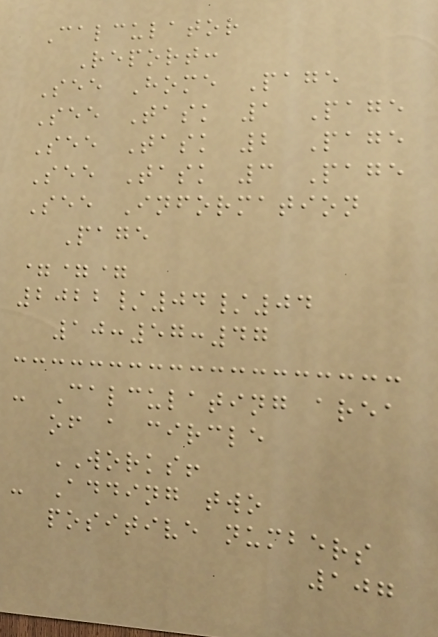Calculator
Report:
See Home Page
See Task 1 Page
See Task 2 Page
See Task 3 Page
See Information
Page
===
2022/04/04
10:57:47
- Calculating area
of a circle
WORKS!
- Adding two
positive numbers
107
